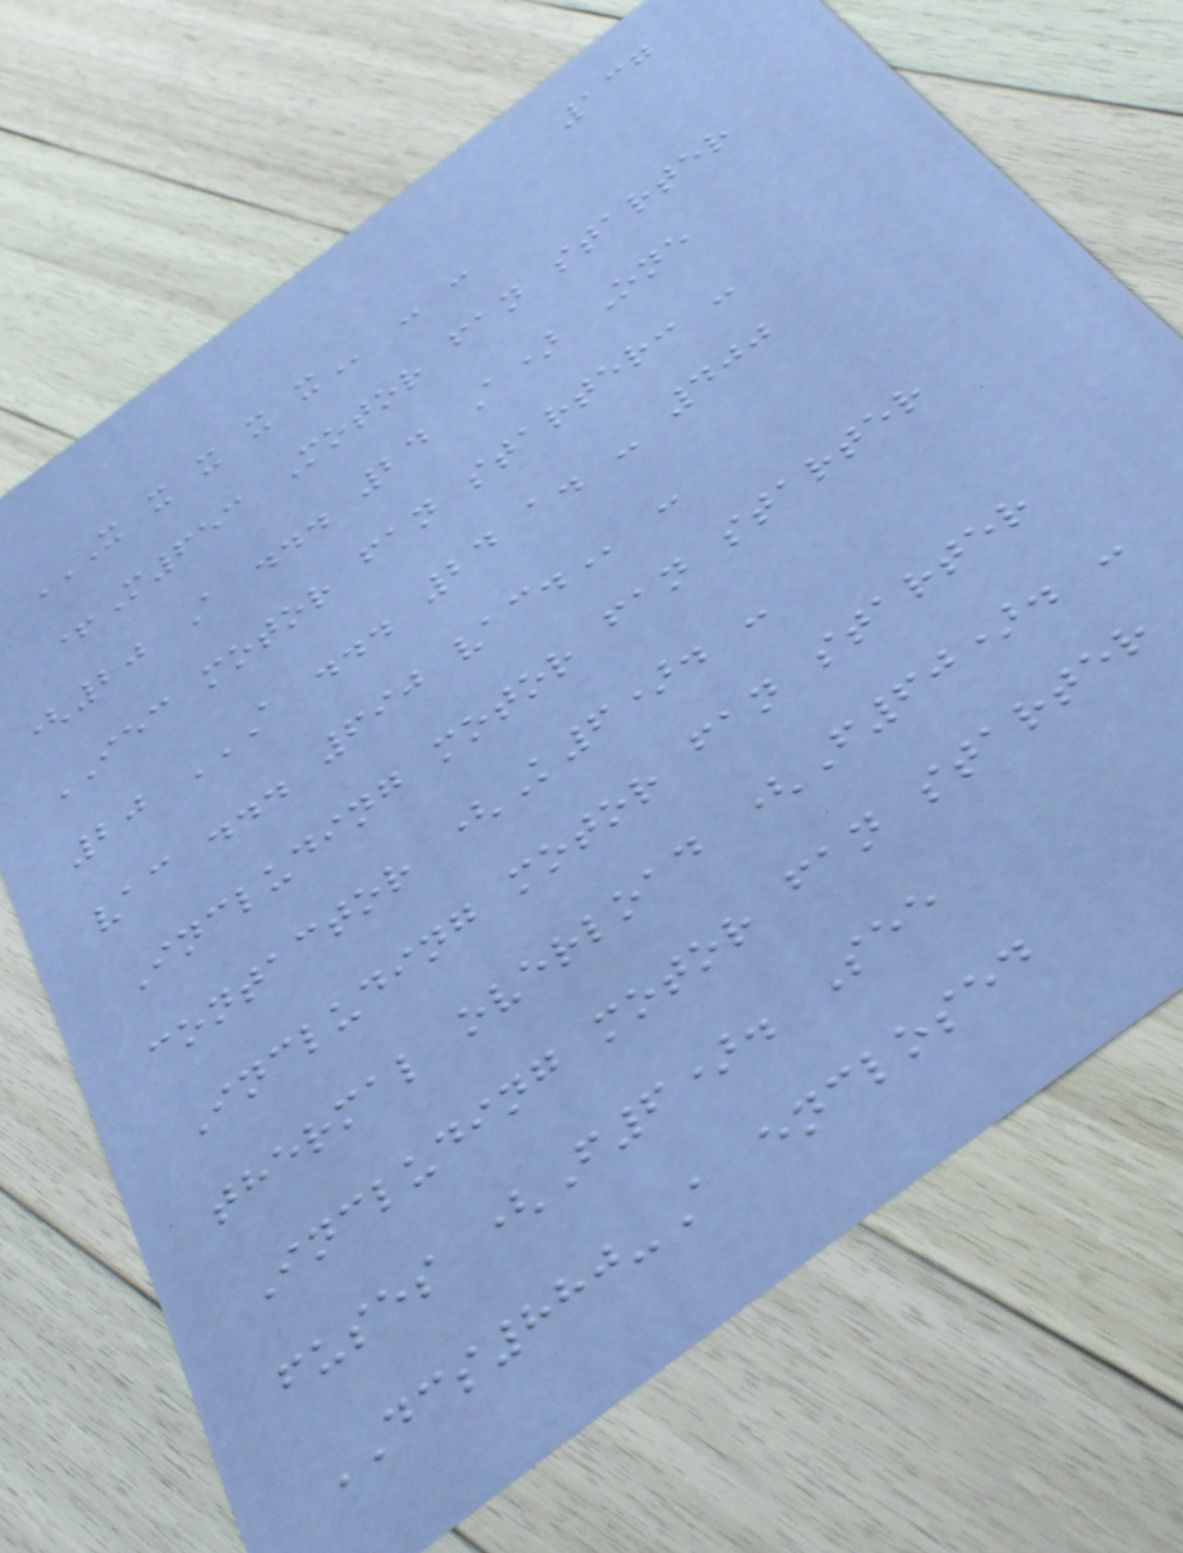137
X X X X X - -
+M653 Motor fan starter
(20 A ... 24 A) One
IEC motor fan starter: -
20 A ... 24 A. - 400
VAC ... 690 VAC. -
Including motor fan starter
contactor (K6). -
Including motor fan starter
thermal overload (F60). -
Including motor fan starter
fuses (F6). See
DCS880-A enclosed
